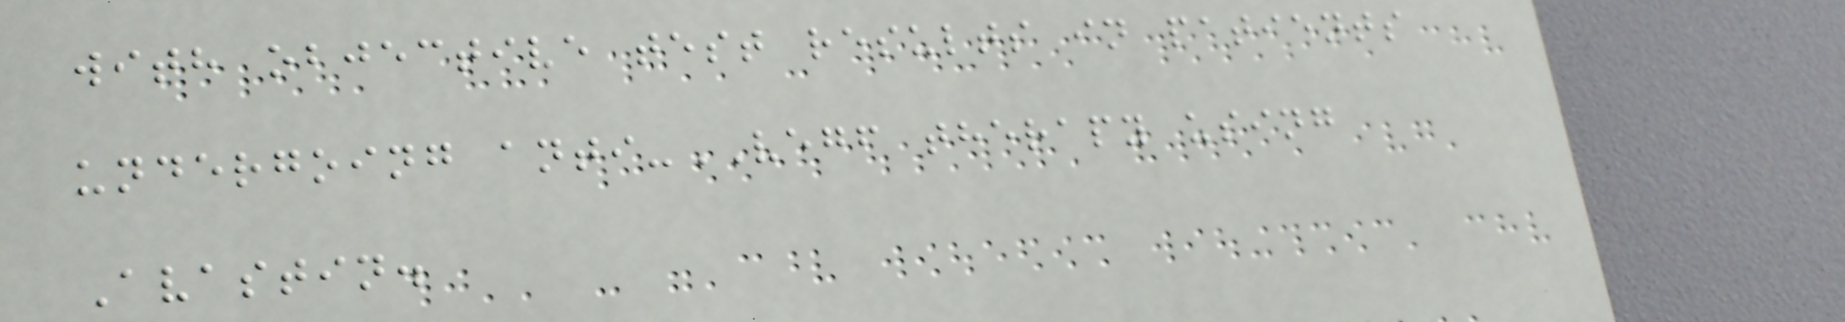with objective test results in patients
undergoing anti-VEGF therapy using
Avastin.
